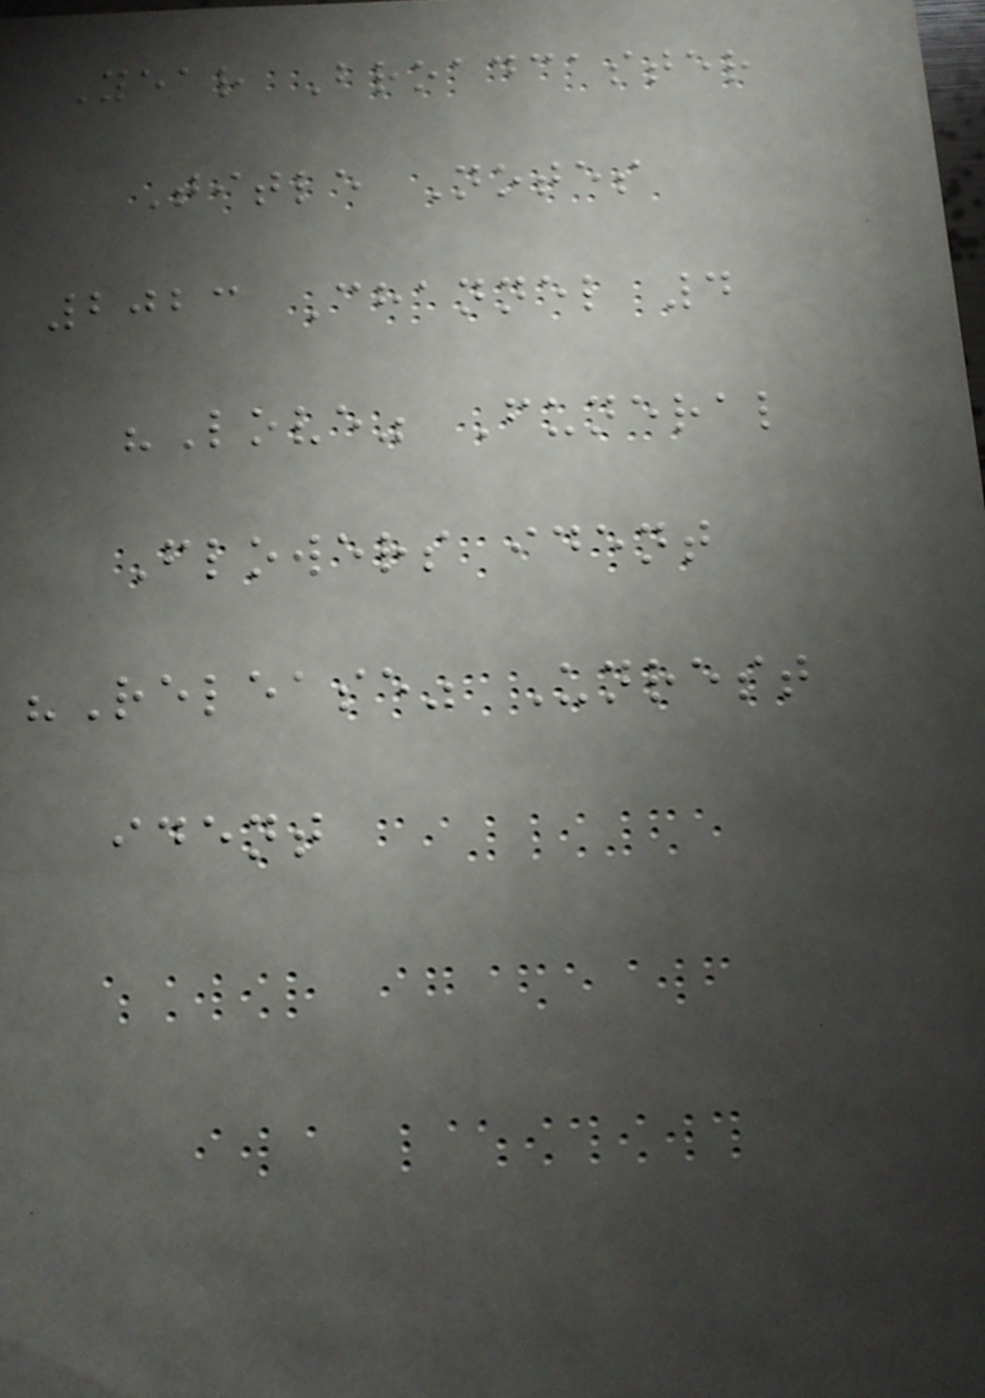Year Broadcaster
Title Notes
2023 Channel 4
"Love" Funeral
Flowers ident
"Release" Unrest
ident
